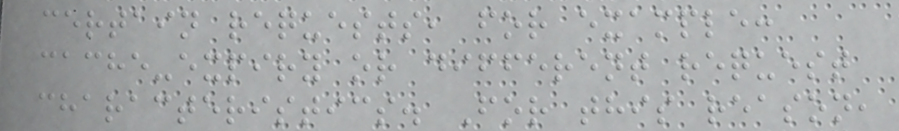certain requests, for example:
cache-expiry or different request
characteristics. For this reason,
